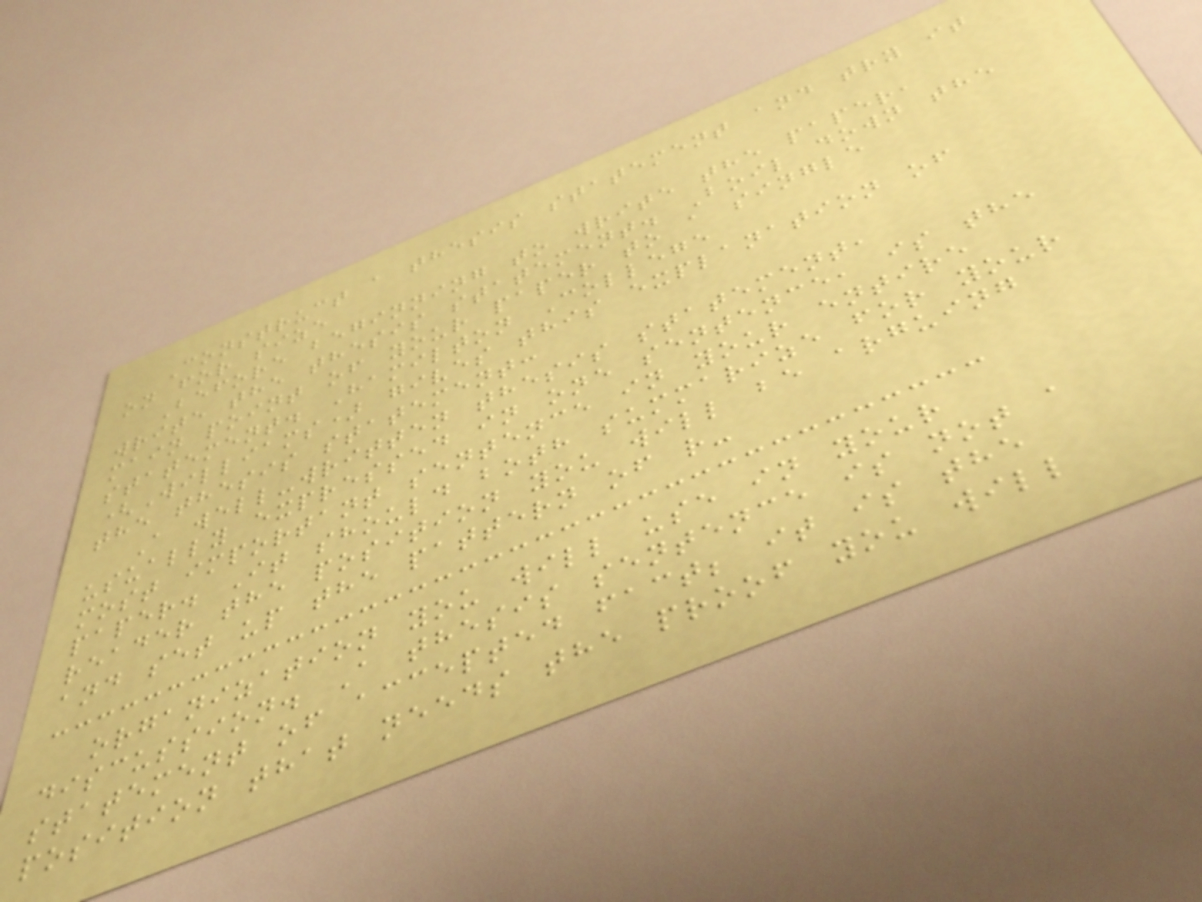Construct a thesis statement and try it
on for size
Before beginning to write the paper,
write the thesis statement. Boil down the
main point of your paper to a single
statement. Hamilton College
(Williams) gives this explanation of
the thesis statement:
A well-written thesis statement,
usually expressed in one sentence, is the
most important sentence in your entire
paper. It should both summarize for your
reader the position you will be arguing
and set up the pattern of r-
organization you will use in your
discussion. A thesis sentence is not a
statement of accepted fact; it is the
position that needs the proof you will
